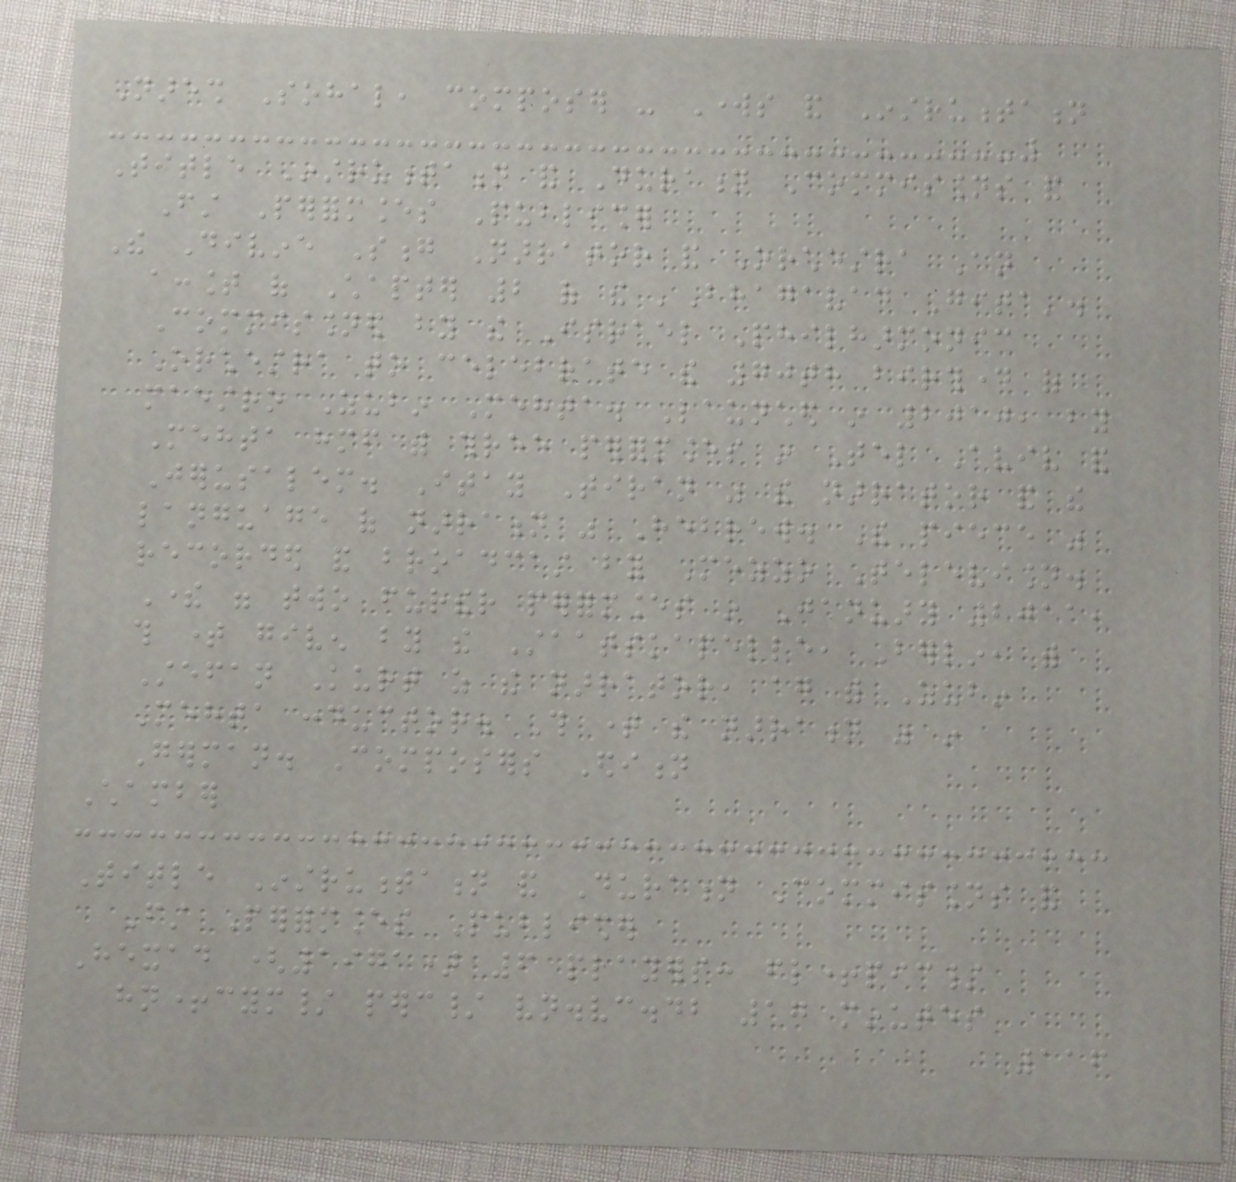Naresh Sohal, composer - Works and Instrumentation
Title Instrumentation and Duration Commissions and
First Performances Publisher
The Divine Song Narrator and Orchestra An
account of Chapter 2 of the 'Bhagavad Gita'.
Commissioned by the Israel Philharmonic
Orchestra to celebrate the 70th birthday of
maestro Zubin Mehta. Launched in 2010, by
Mehta himself with three performances in Tel Aviv and
Jerusalem. Itay Tiran was the narrator and the
language of narration was Hebrew. The piece was
recorded and broadcast by Mezzo Television.
There were two further performances in January 2011,
this time given by the Staatskapelle, Berlin, with
Stefan Kurt as the narrator, again with Zubin
Mehta conductor. This time the narration was in
German. Composers Edition
Chamber
Title Instrumentation and Duration Commissions and
First Performances Publisher
Hexad (1971) 6 players: fl+pic/
hn+cym/ perc/ vn.vc.db 17 minutes
116
